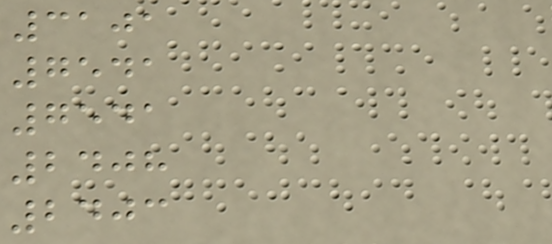3101
7541
7541
2408
2403
